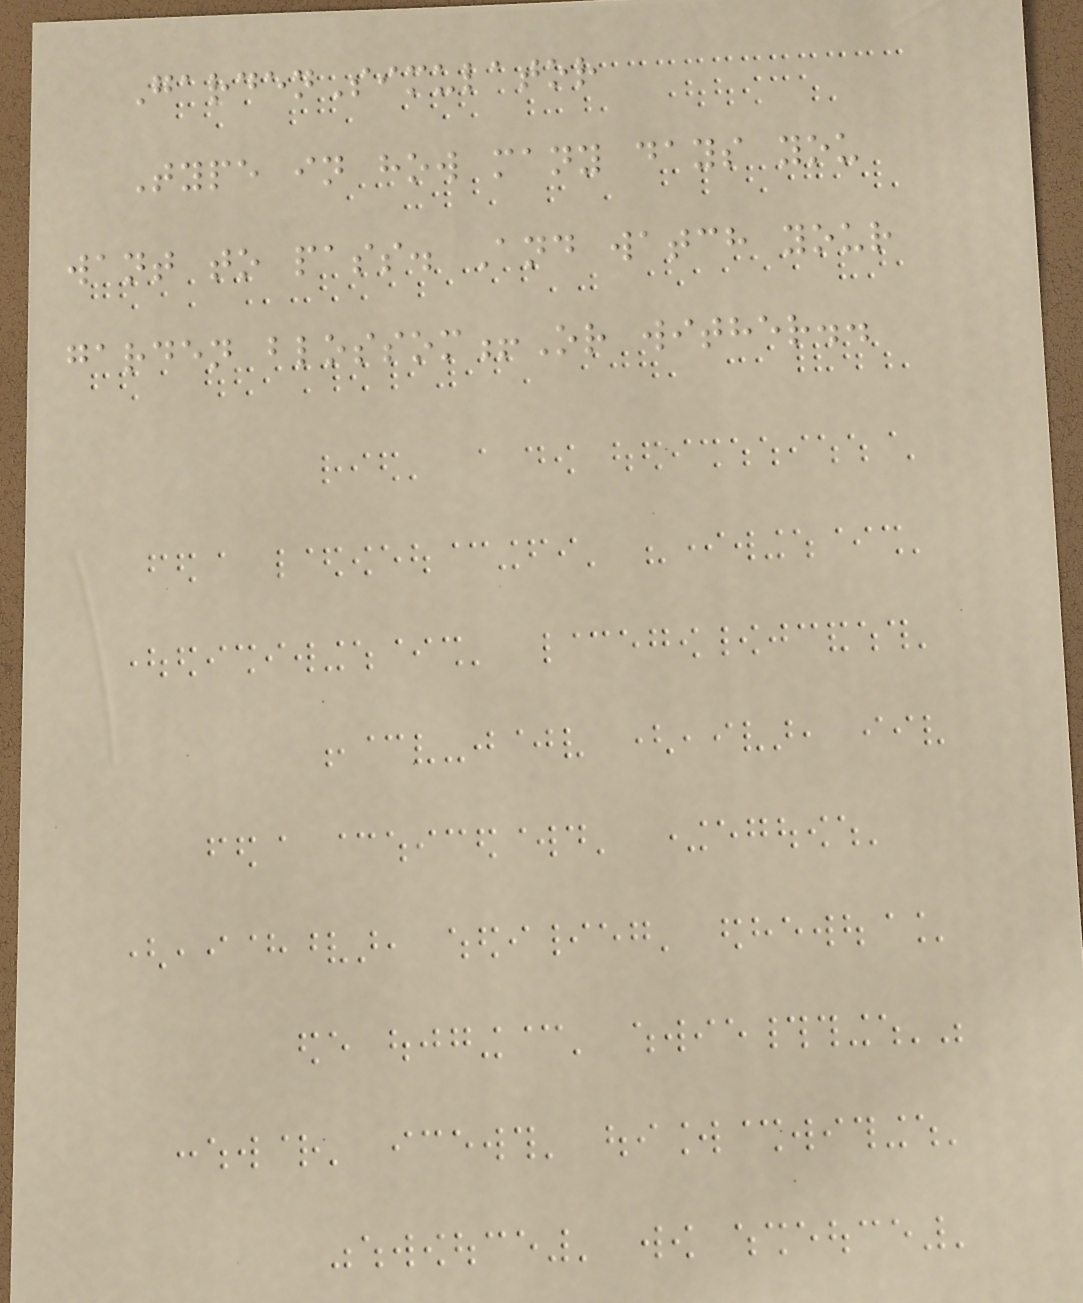GardenSimulator
Type in how many days you
want to pass. And watch your
garden blossom!Or wither..
